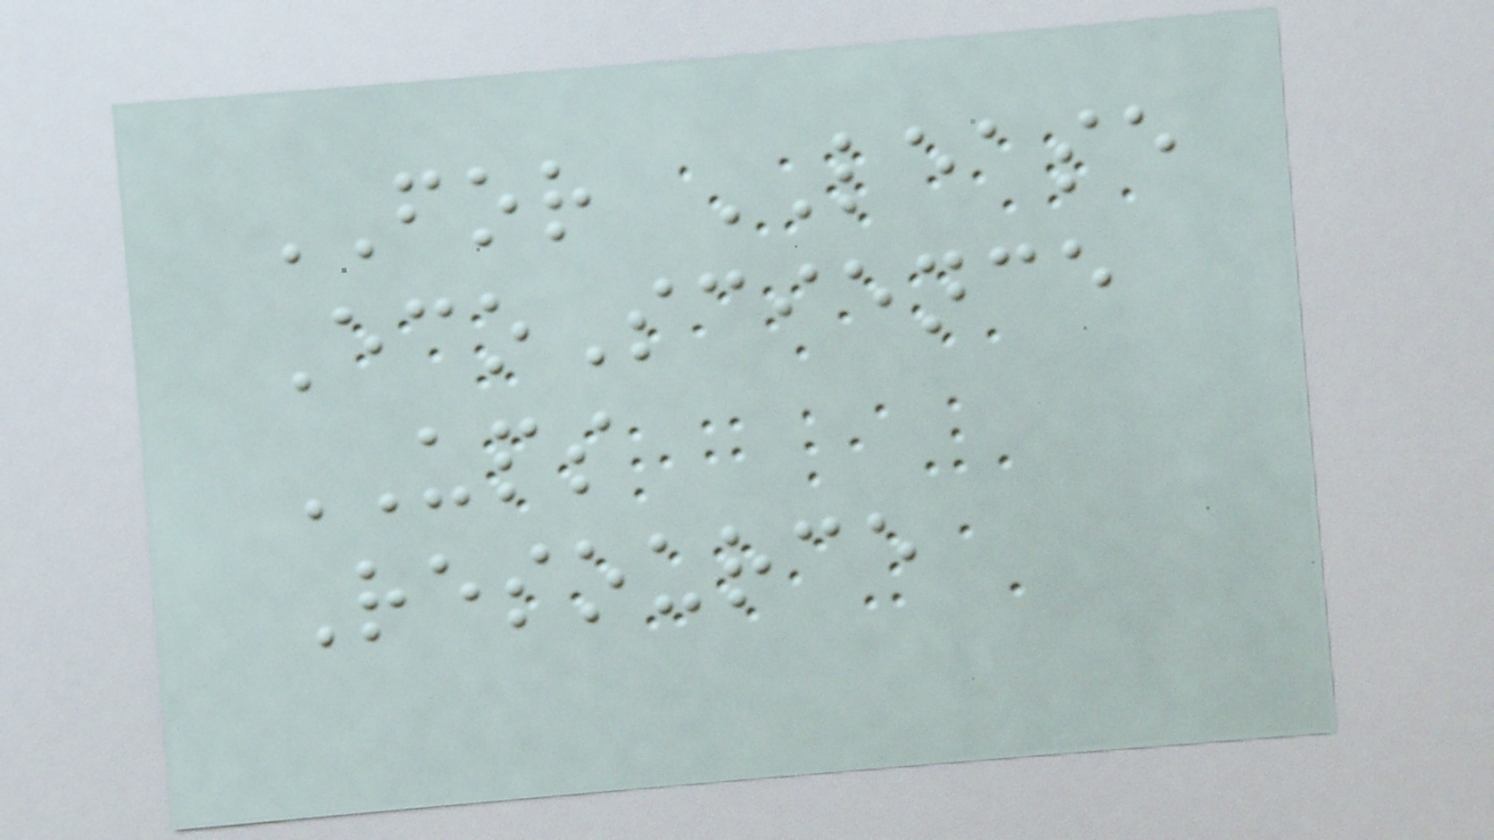FOR LEASE
EcoScience
UPS
Resource
